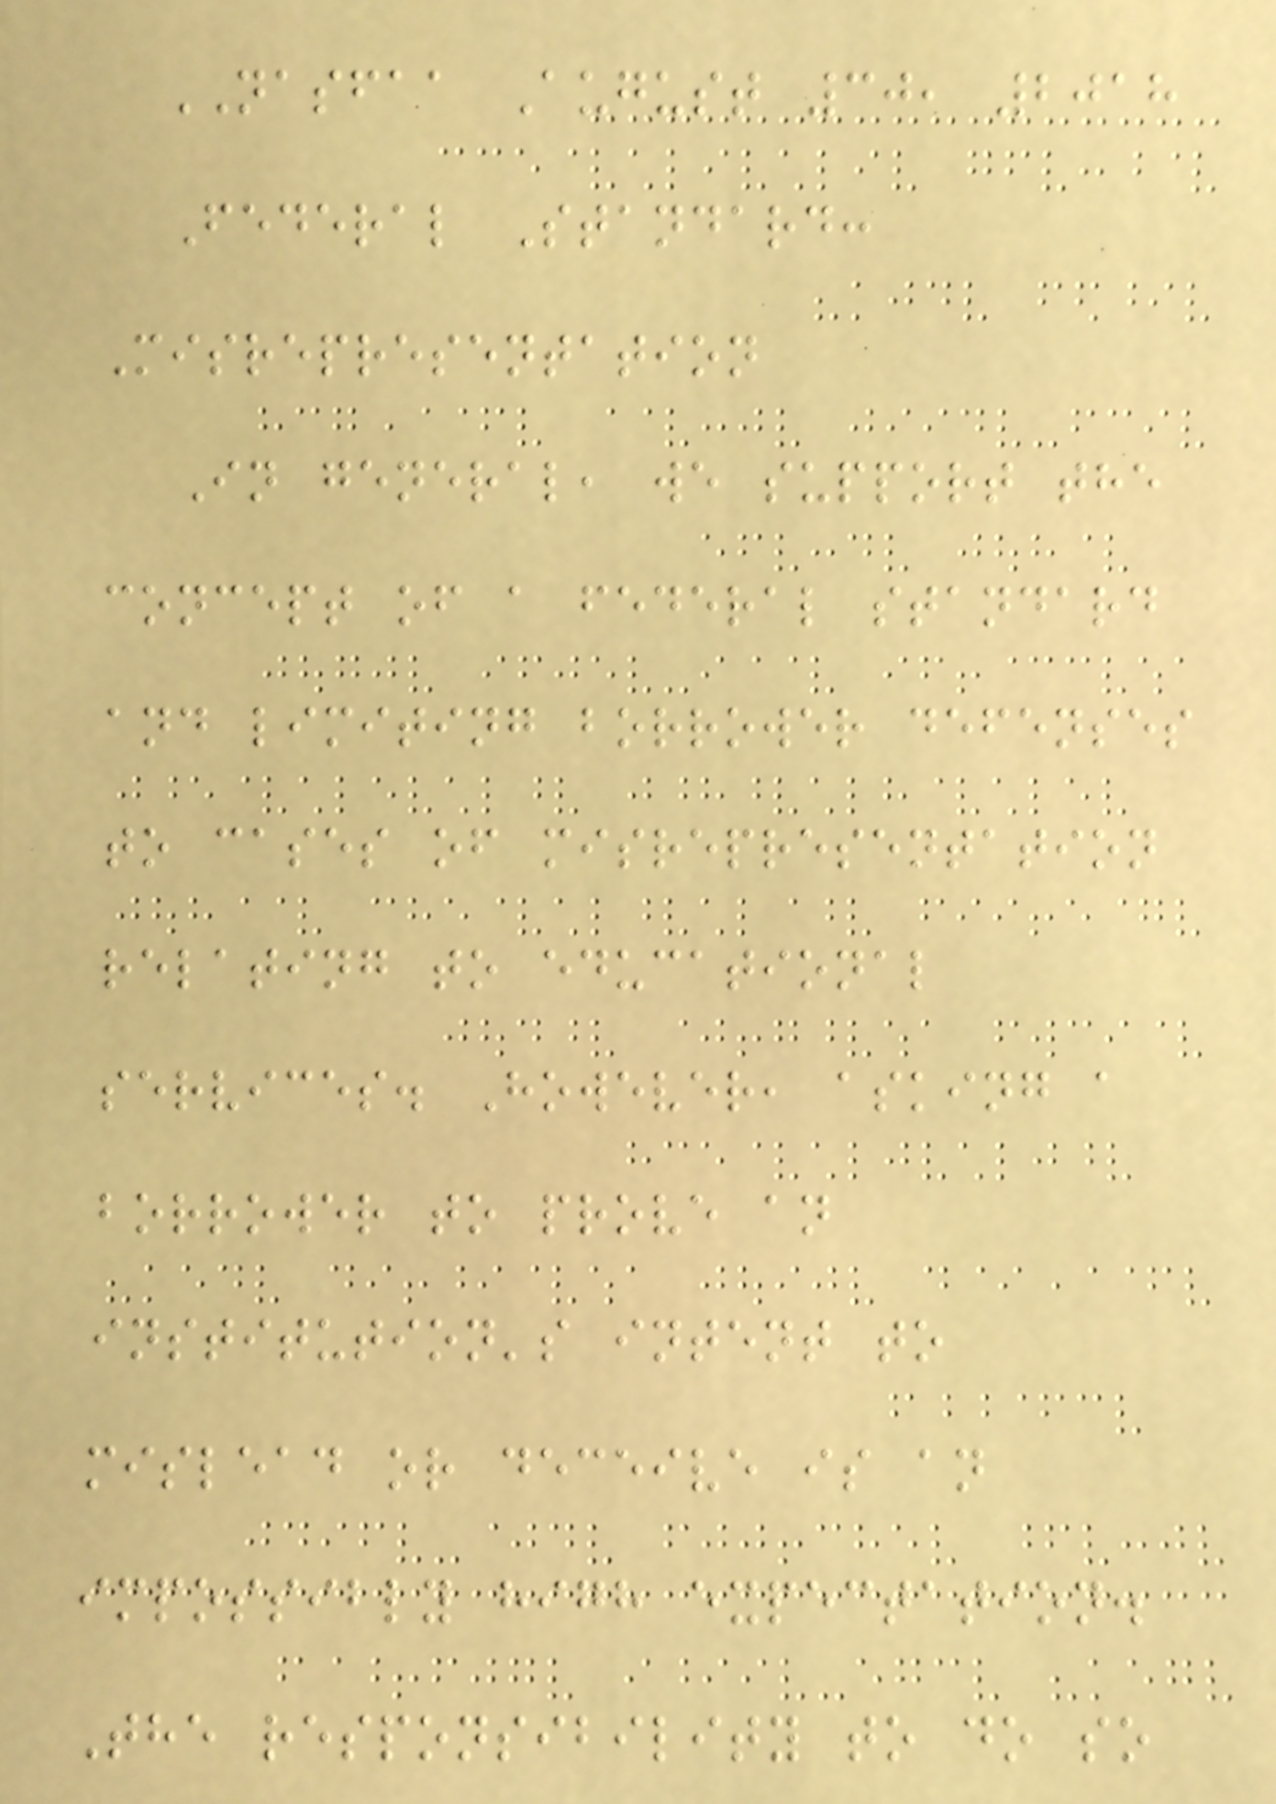NASFAA August 30, 2018
Federal Standard:
Misrepresentation
In general, we support the
concept of a federal standard
and limiting borrower defenses
to cases of misrepresentation
relating to educational
services. However, asking a
borrower to prove an
institution's intent to
mislead or deceive is an
impossibly high expectation.
The responsibility to do so
